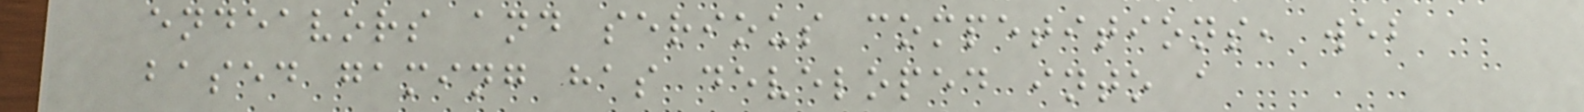endeavors and serious competitions, web
based gaming has developed into a
